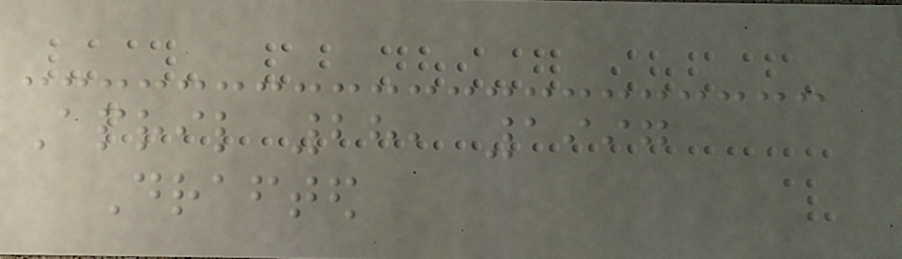April 28, 1997
Drafted
